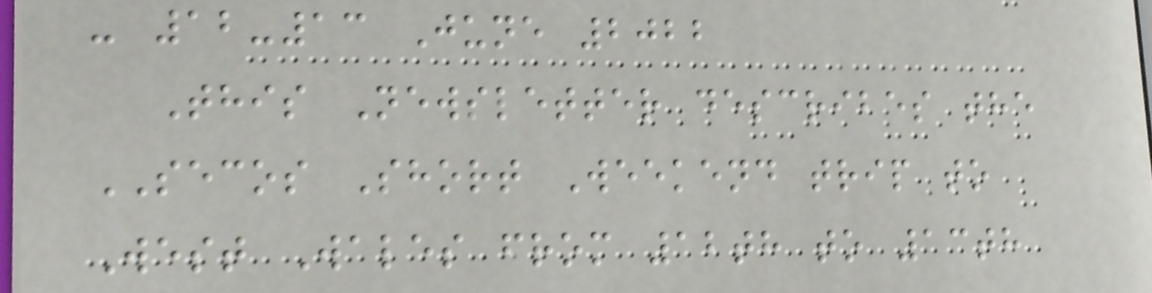- 12-13 June 2022
This Newsletter describes the
SECOS Short Weekend trip to
West Wales from 12th to 13th
